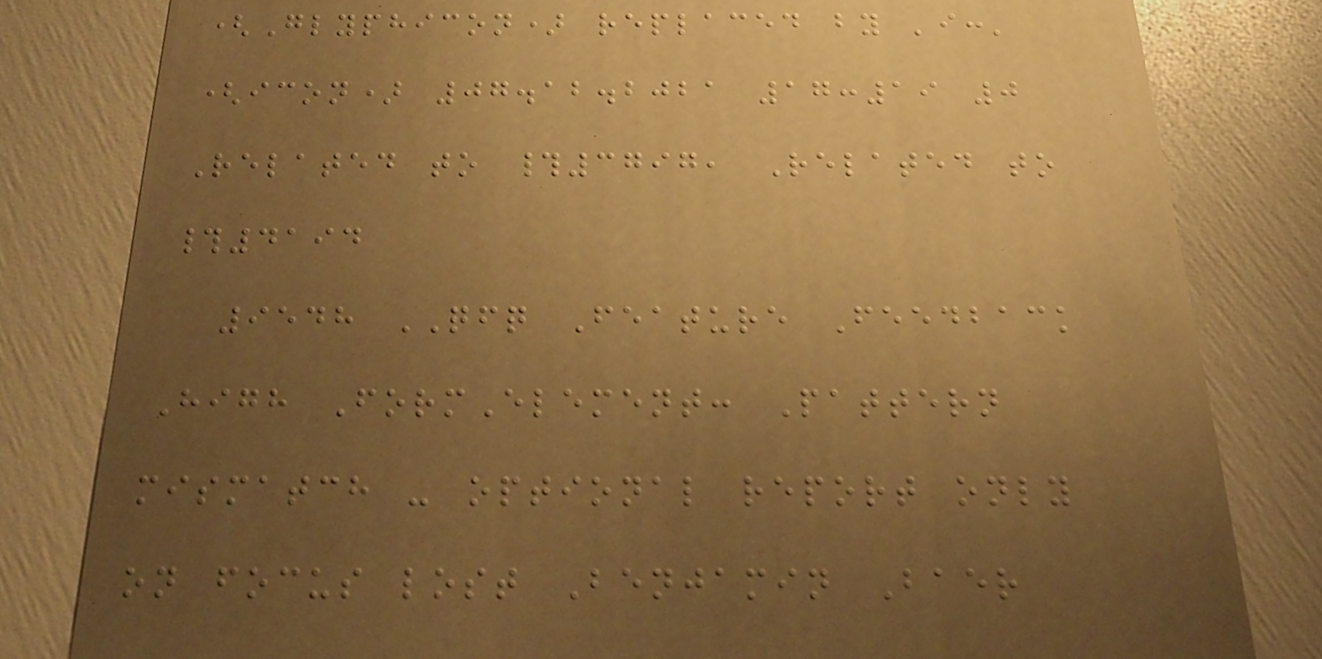(Glyphicon) replaced by 'i:'
(icon) 07.12.2021 17:19 0
Related to #3797, Related to
#4194
9548 QFQ Feature Feedback
High FormElement: Pattern
mismatch - optional report only
on focus lost Benjamin Baer
